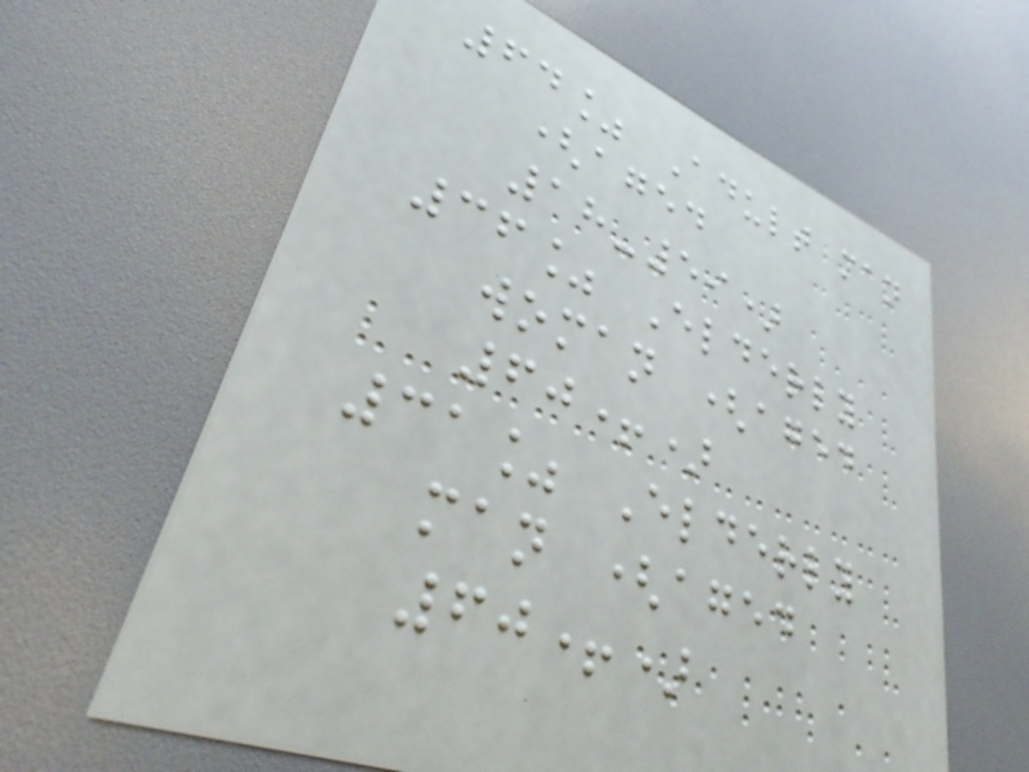64% Adult man
(aged
18-59)
36% Elderly
woman (aged
60+)
31% Elderly
man (aged
60+)
